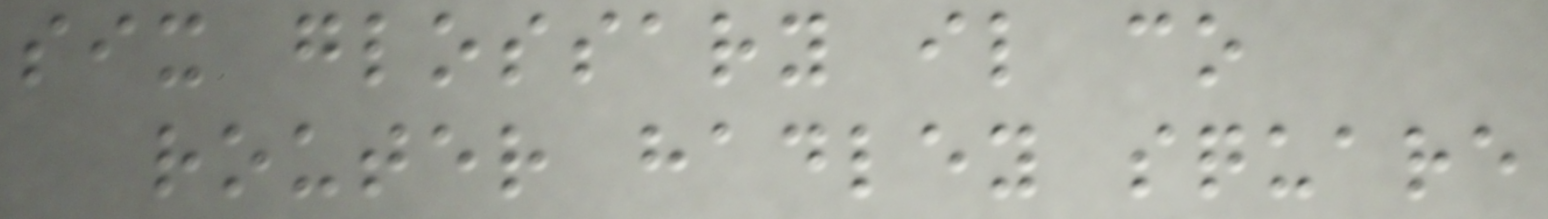six glossary il co
router hadley square
